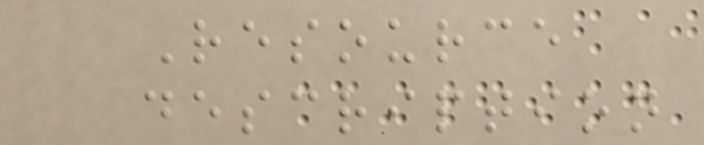Resource
description
